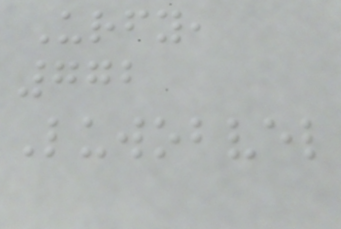Urfy,
772
Luwobvel
